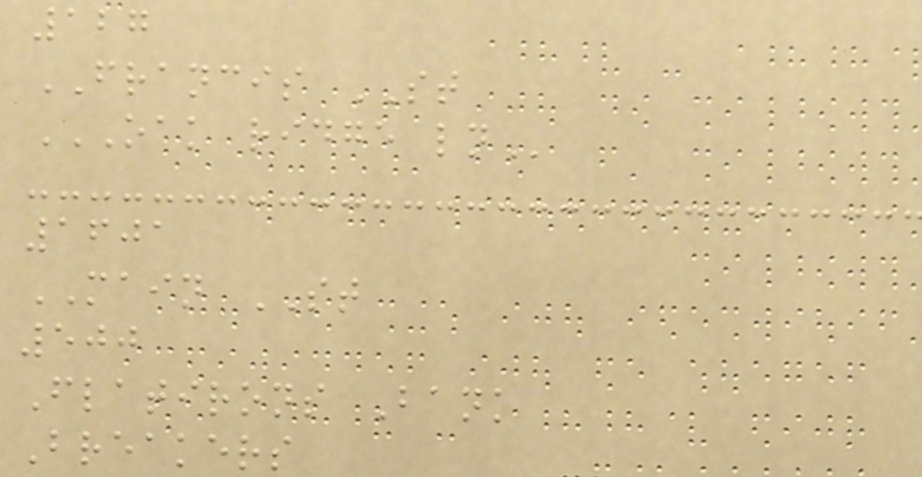127
FRANCIS ST
OAK RIDGE LN
1601
MAIN ST
500
Flatirons Bank
Breakers
